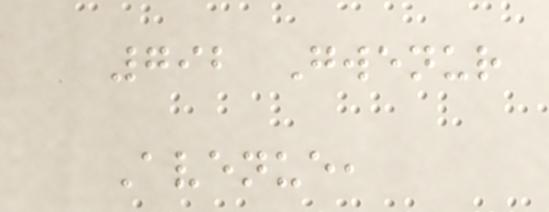792 Gwenur
Avenue,
